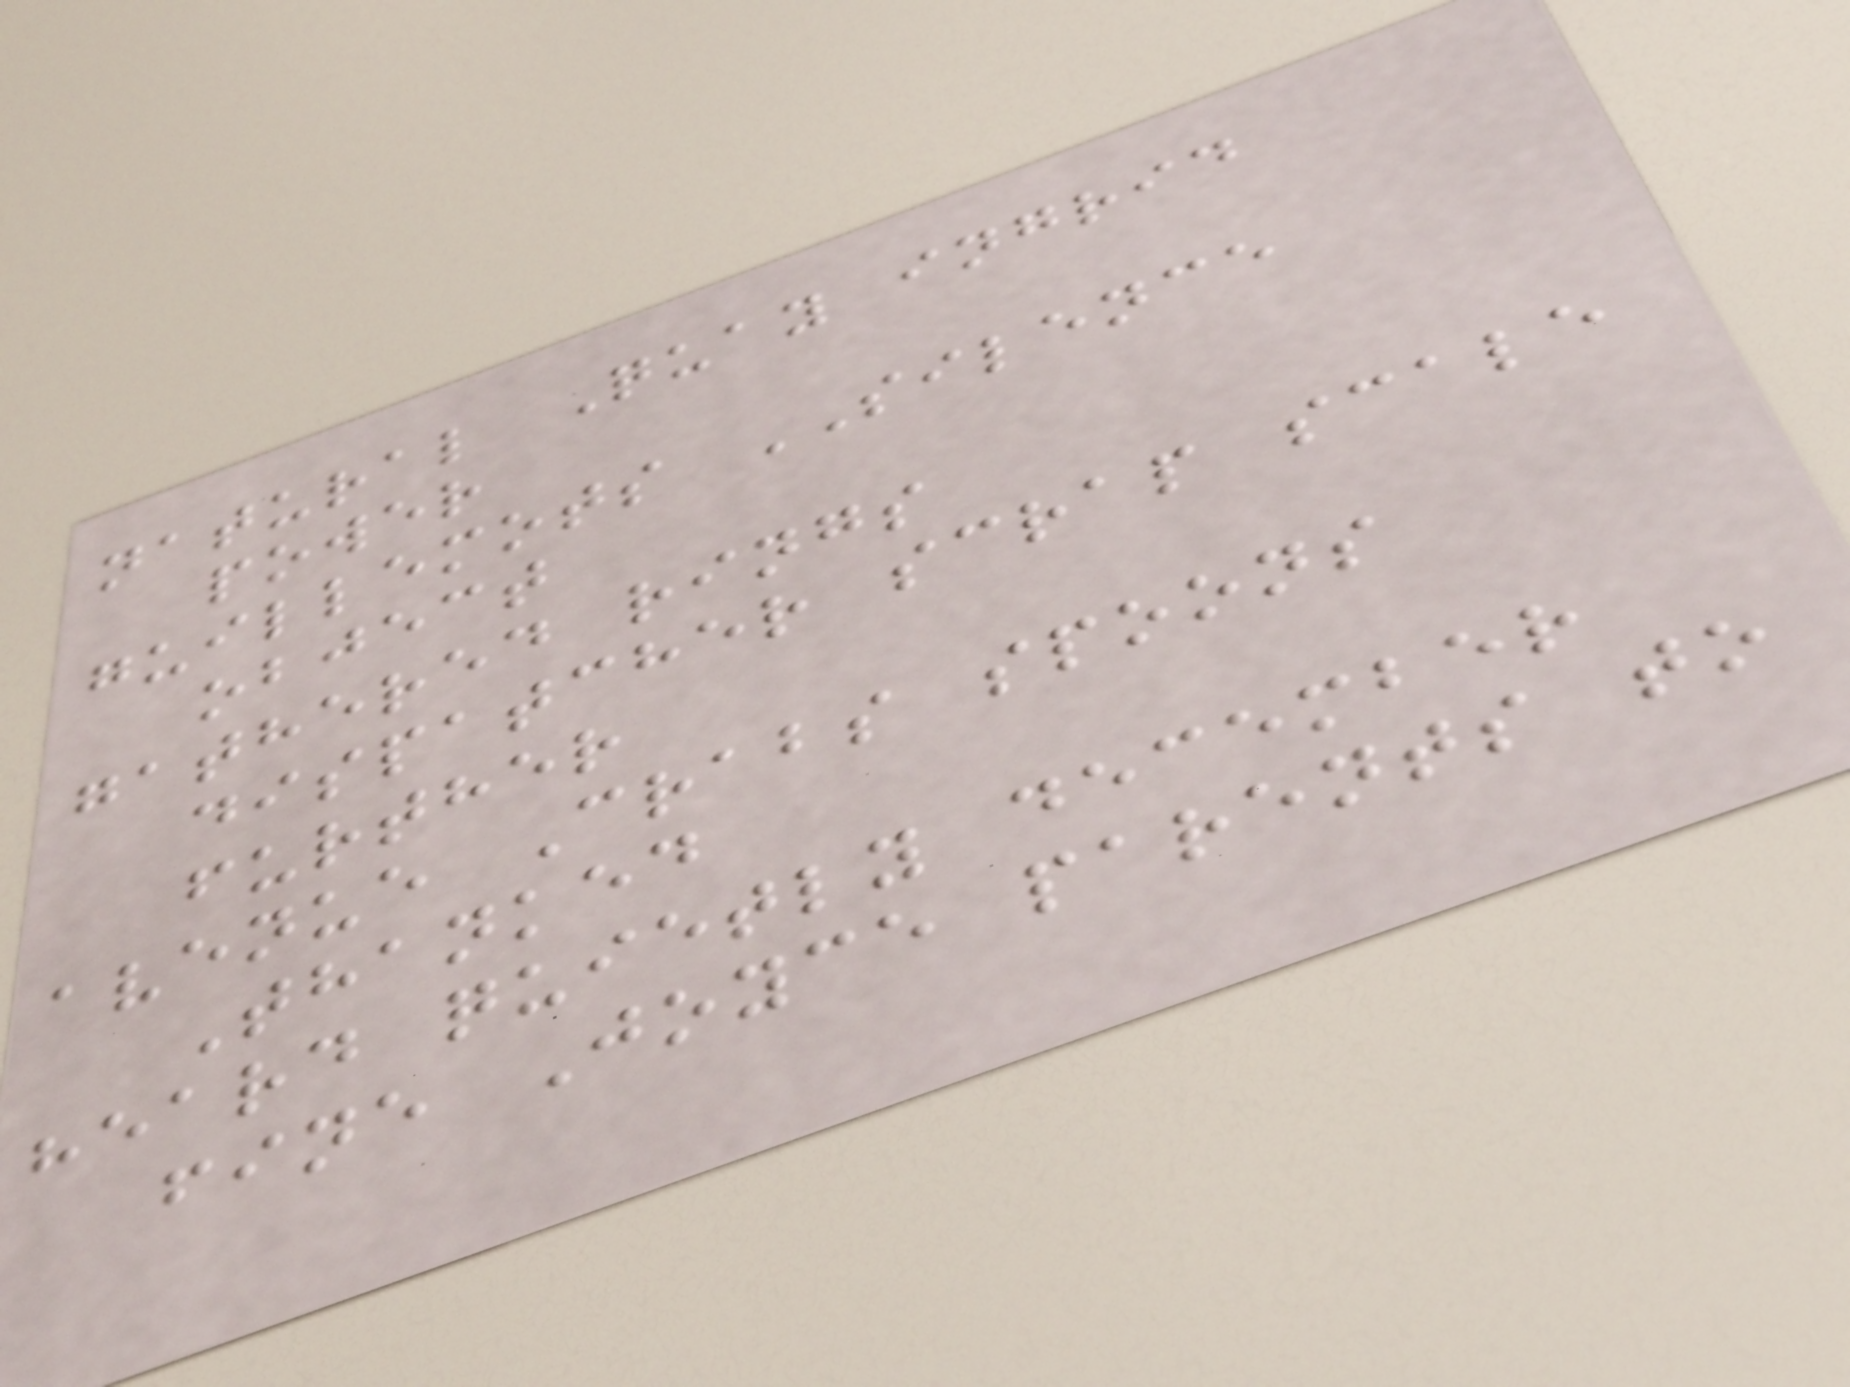natural Quay ingrid
power
guillemots SILENCE
object
gathered rings
dispatcher scrap scale
further
avenue Crabs spoons
Thanked
heard quietly december
fine Joyce parents to
